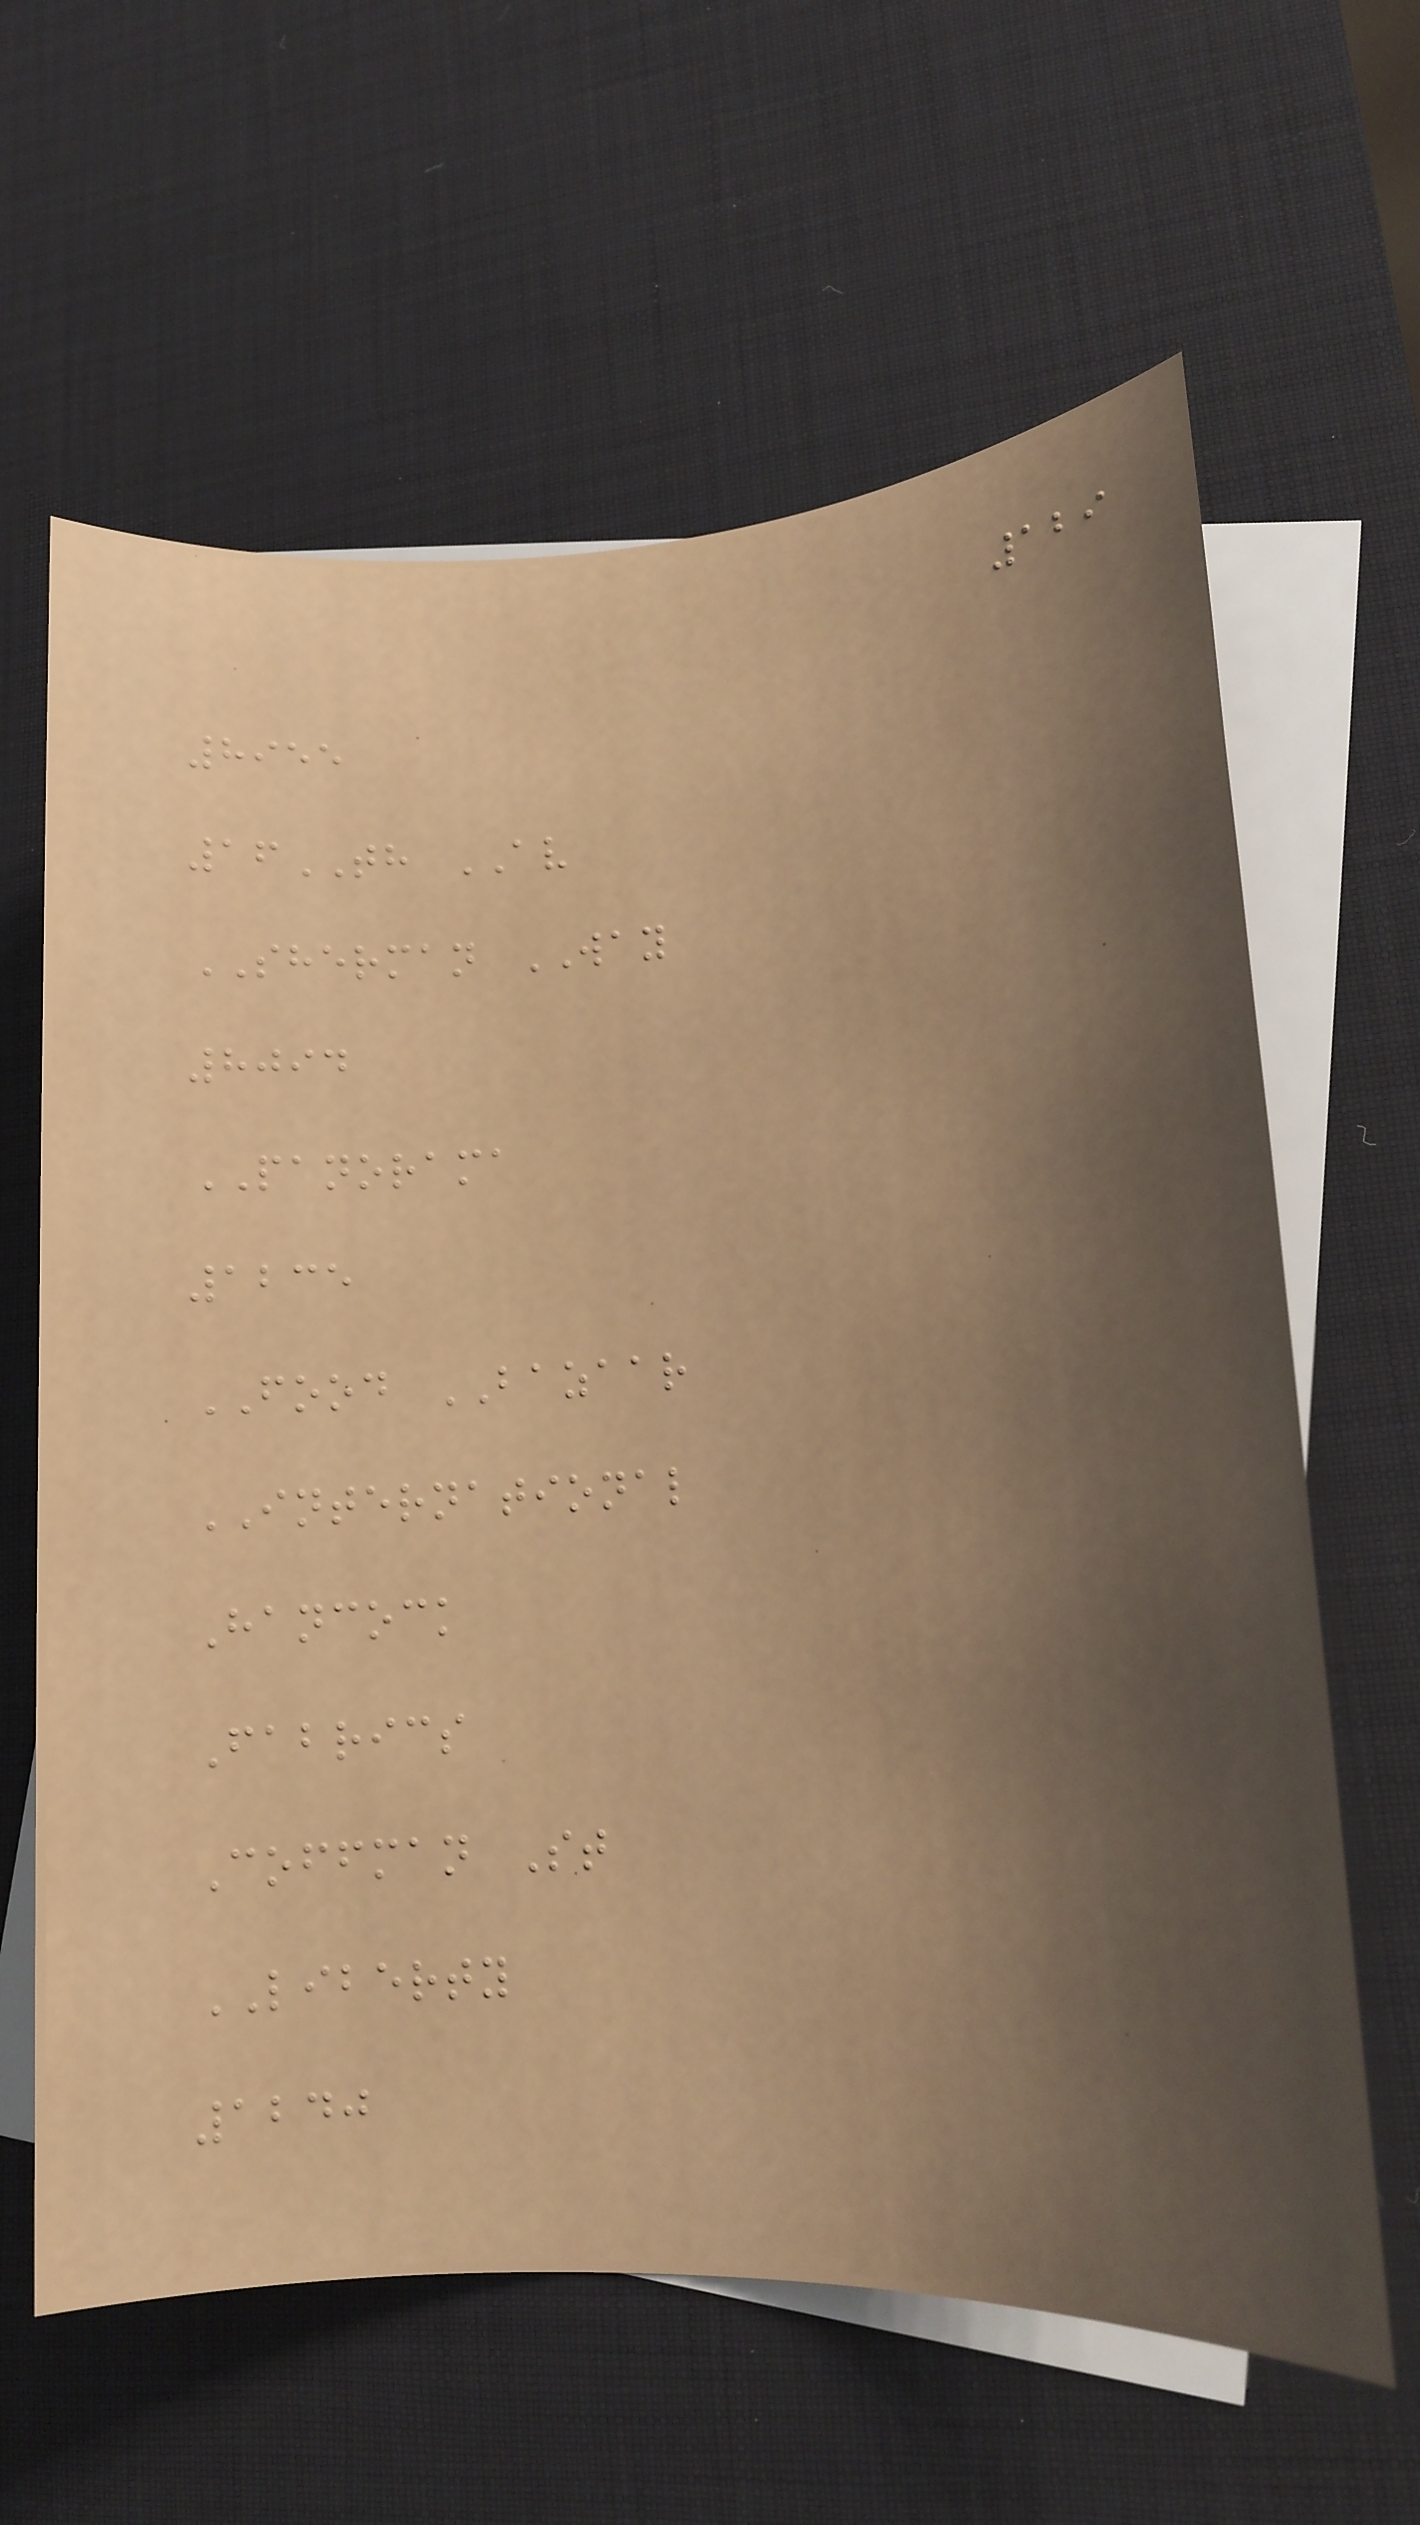129
8955
16TH AV
SHERMAN WAY
8094
PANORAMA
1235
FOOD BAZAAR
INTERNATIONAL
Hancock
Fabrics
Coffman St
LIBERTY
1240
